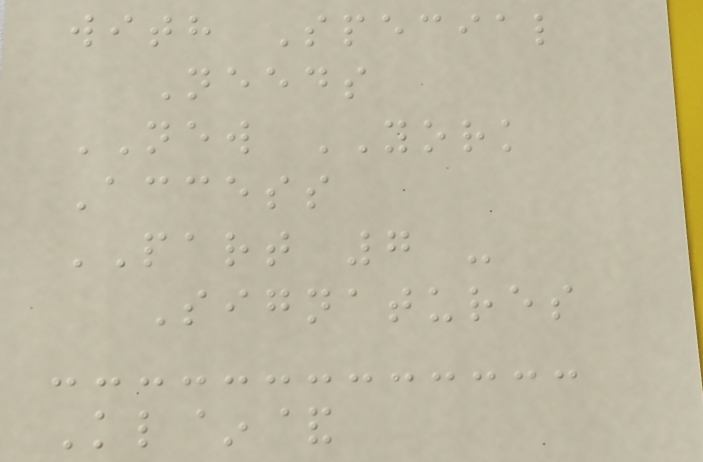with Special
Needs
NEW YORK
Access
PART 7 -
Signatures
Kl~&
